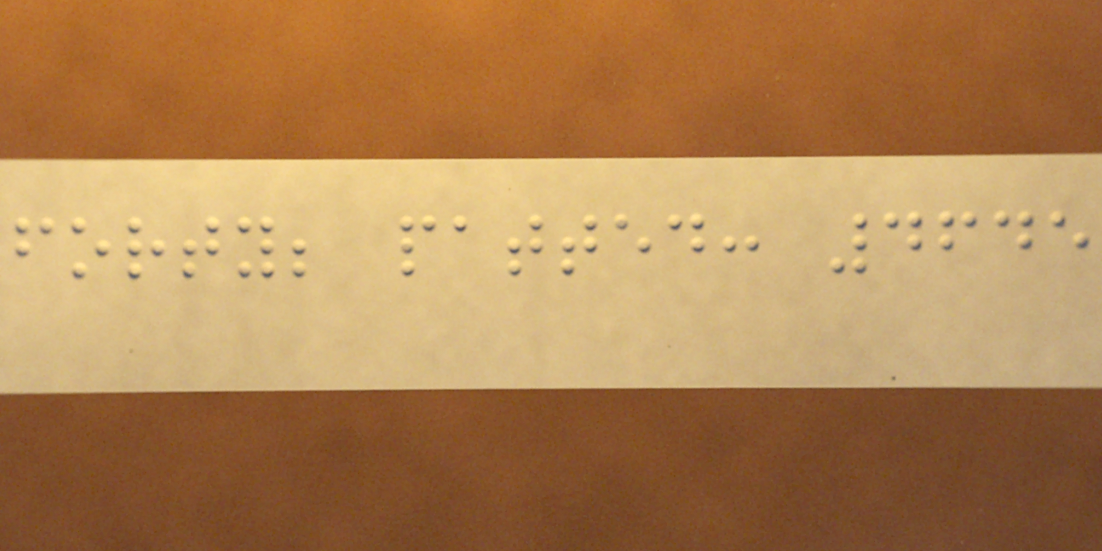forty; patted: 4645
